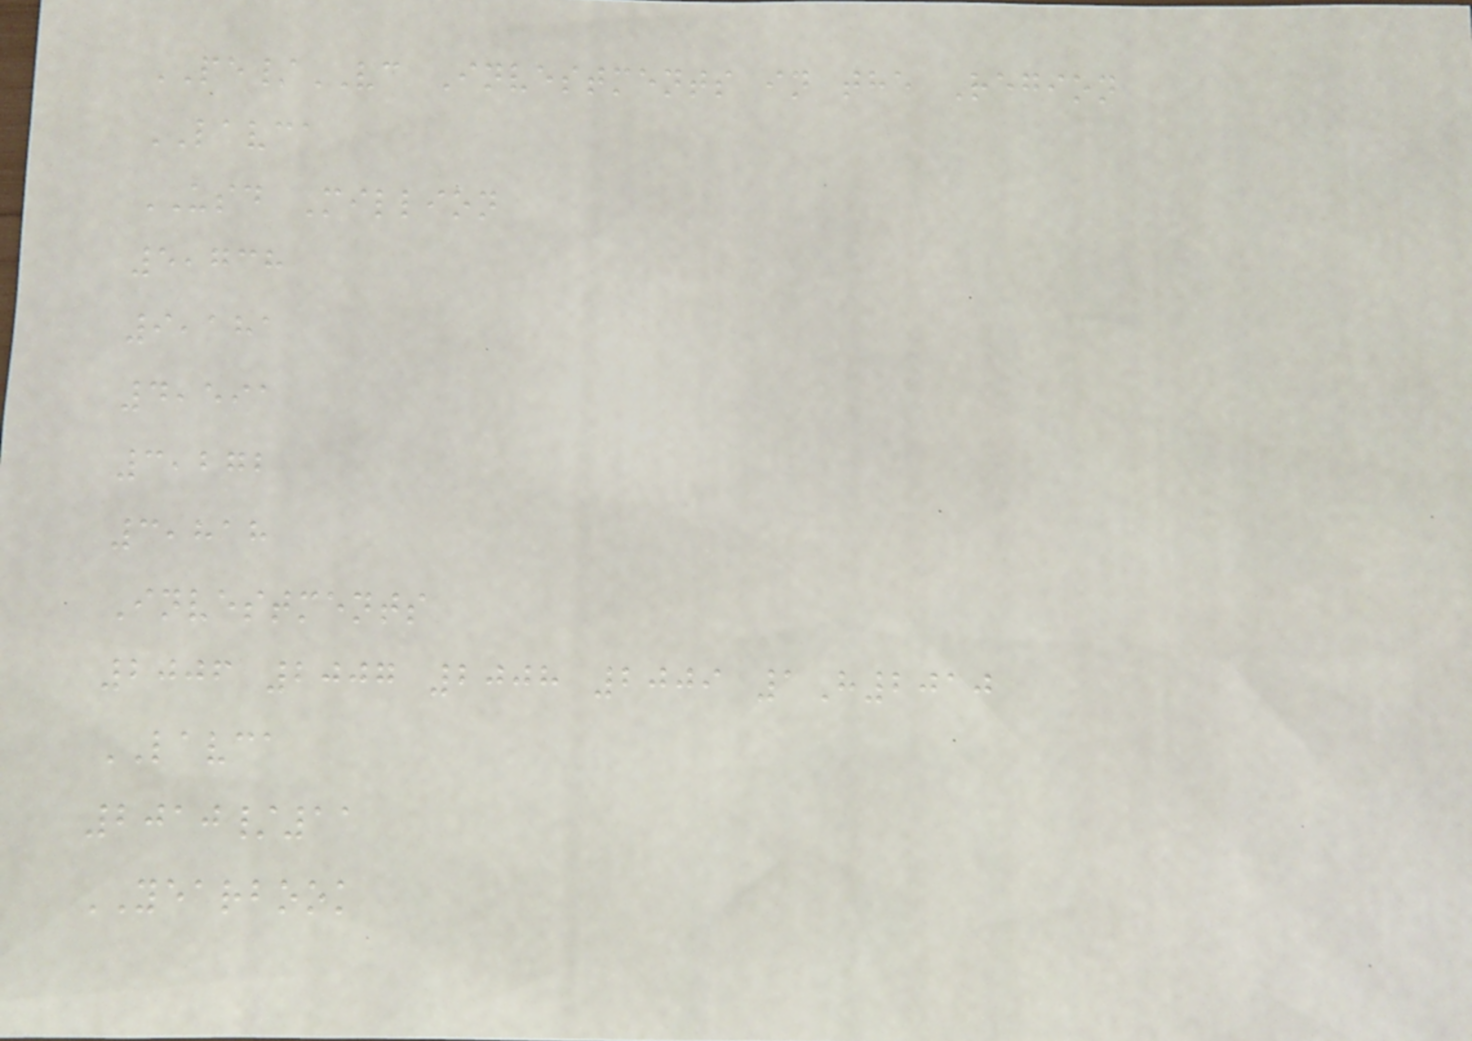PE/VC Investments in the Region
LAVCA
USD Million
5,738
9,181
4,591
3,272
3,818
Investments
2006 2007 2008 2009 1H2010
LAVCA
2010/11
YEARBOOK
